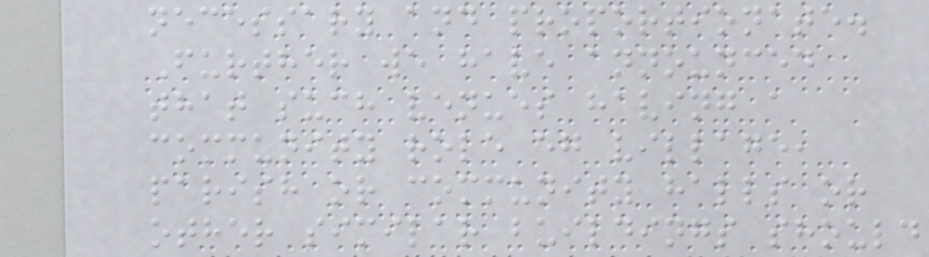necessary and proportionate.
Further we have announced
that such venues having a
community role eg village,
parish or community halls or
other similar buildings should
